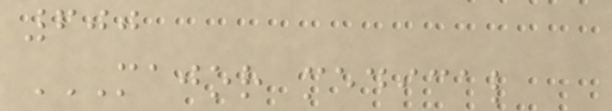600
MAJOR MEDICAL
